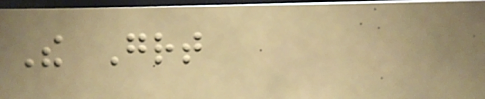The Great
